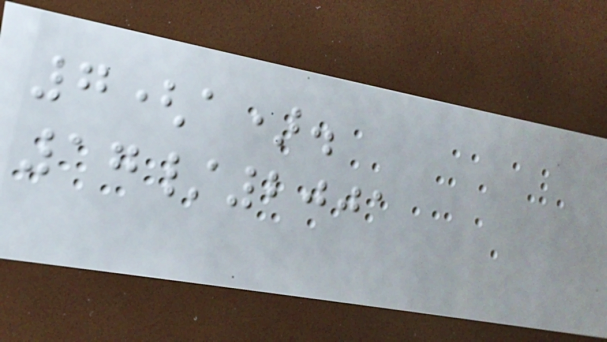7(a).
17/2001
